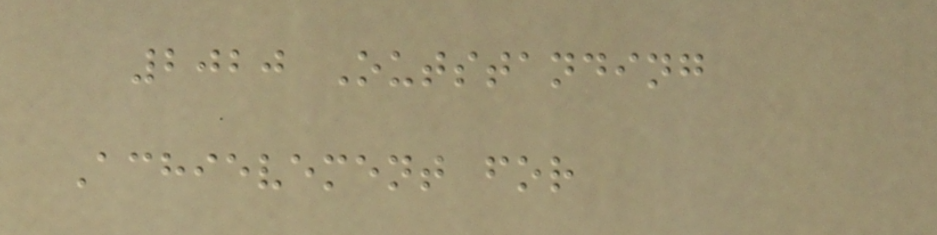2020 Outstanding
Achievement for
